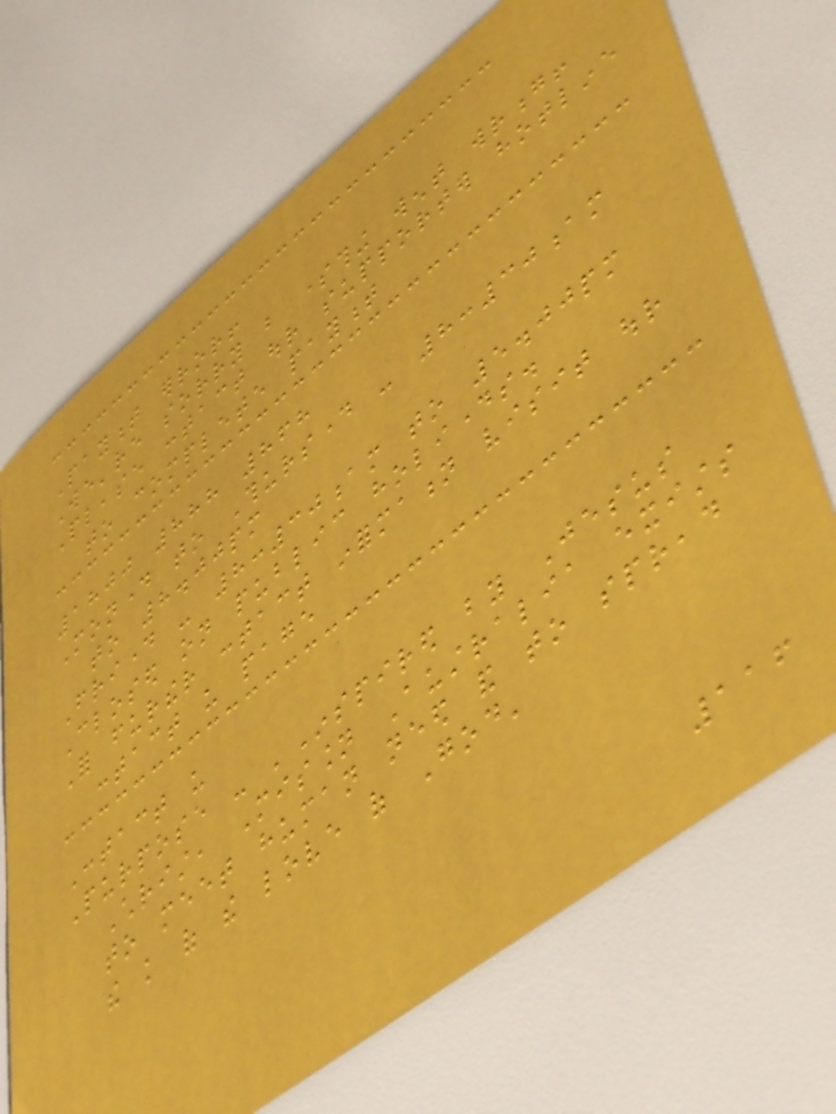Payment error!
We're sorry but something went wrong!
Please contact our supporter hotline
to complete payment
1800 888 868
Monday to Thursday - 8:30am
to 8.00pm
Friday - 8:30am to 5.00pm
Closed on public holidays.
For further contact information visit our
contact us page
Contact us
Purpose - 'Inspired by Jesus
Christ, Mission Australia exists
to meet human need and to spread
the knowledge of the love of God'
116
